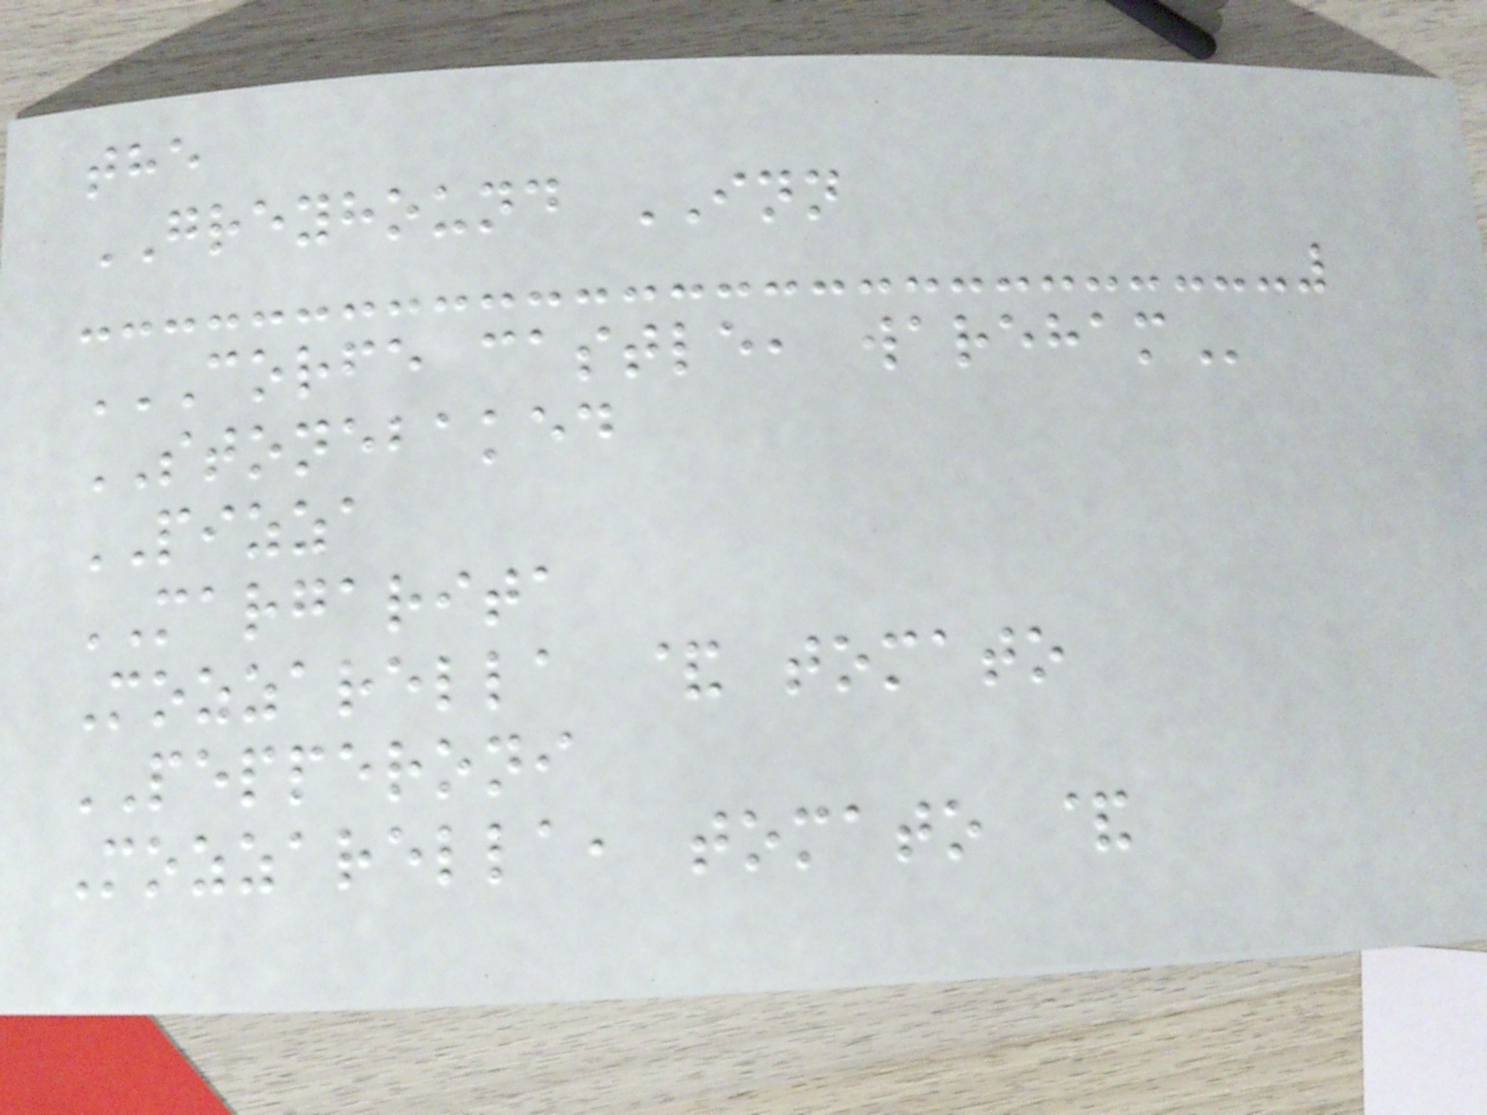the
GREYHOUND INN
CORFE CASTLE, WAREHAM
STONEBAKED
PIZZA
MARGARITA
Mozzarella & tomato
PEPPERONI
Mozzarella, tomato &
